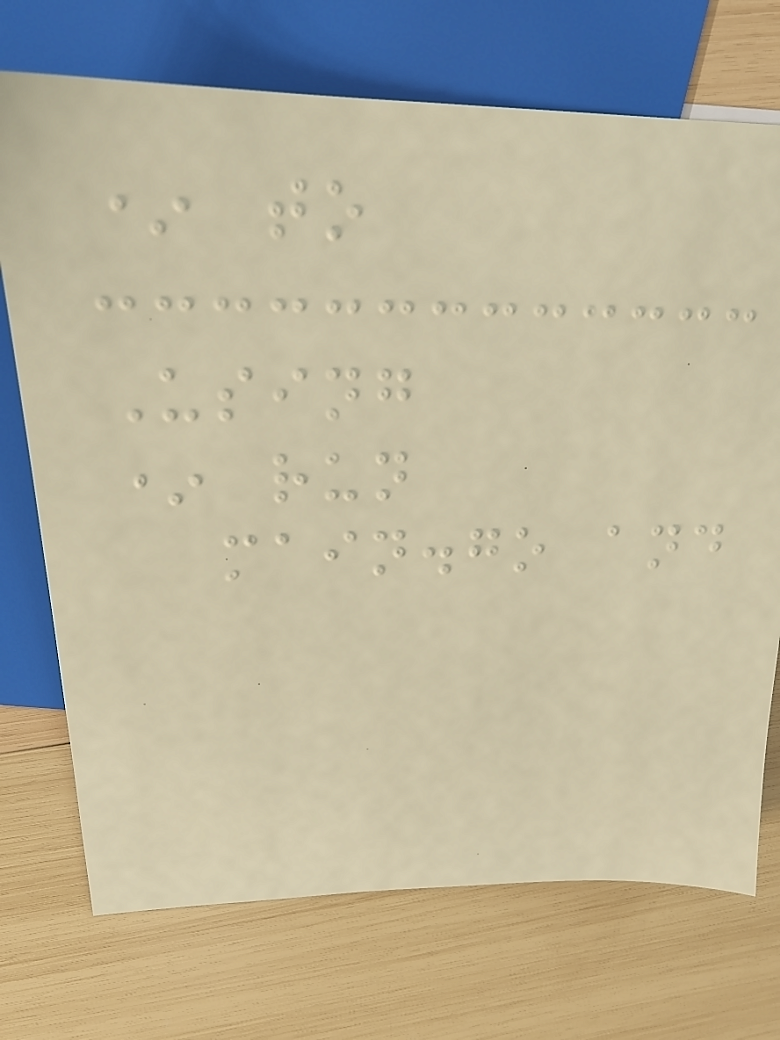* to
Using
* run
main.go and
